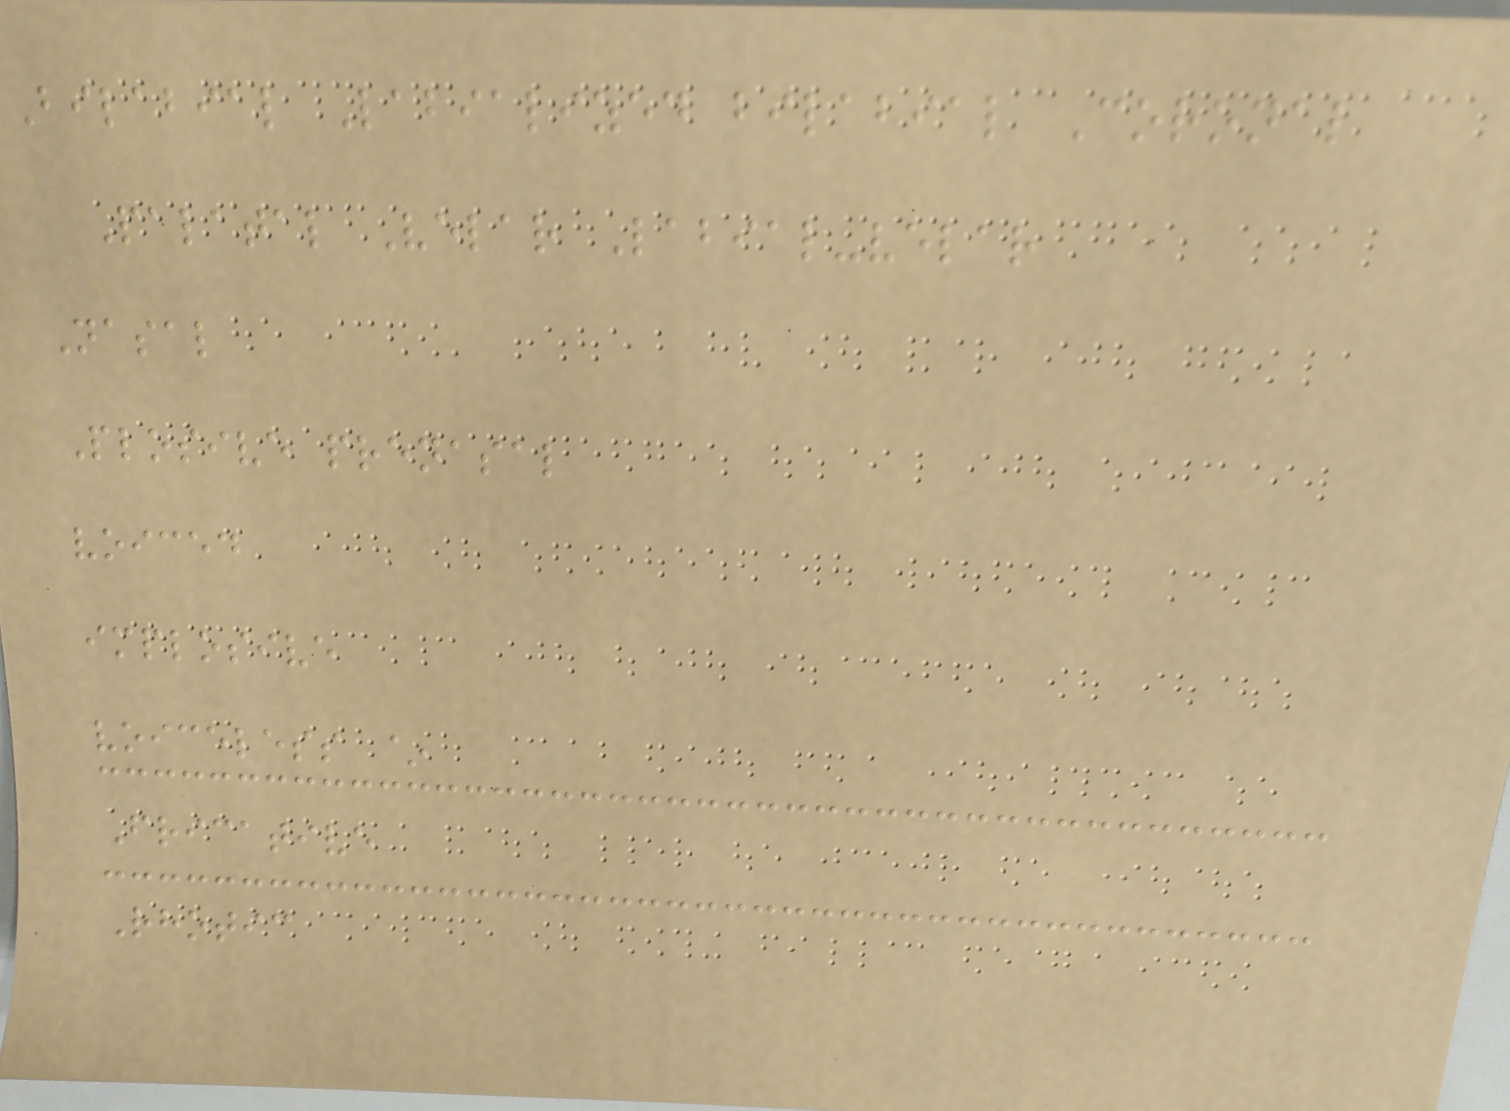Bilabial Labialized bilabial Coronal
Palatal Velar Labial-velar
Nasal
Plosive prenasal
voiced
implosive
voiceless ~
Fricative
Rhotic
